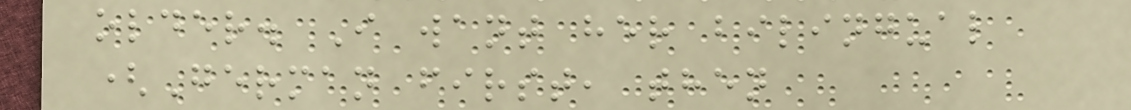older. I want her bilingual
(German first, then
